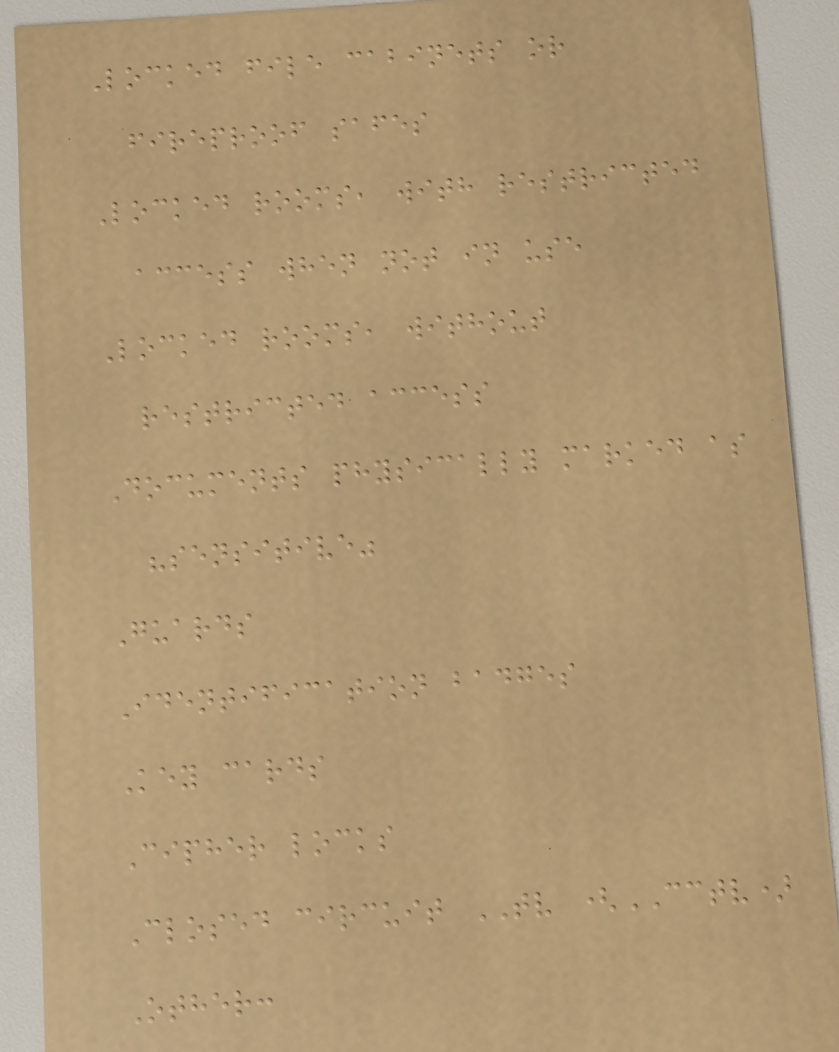Locked file cabinets or
fireproof safes
Locked rooms, with restricted
access when not in use
Locked rooms, without
restricted access
Documents physically marked as
"sensitive"
Guards
Identification badges
Key cards
Cipher locks
Closed circuit TV (CCTV)
Other:
